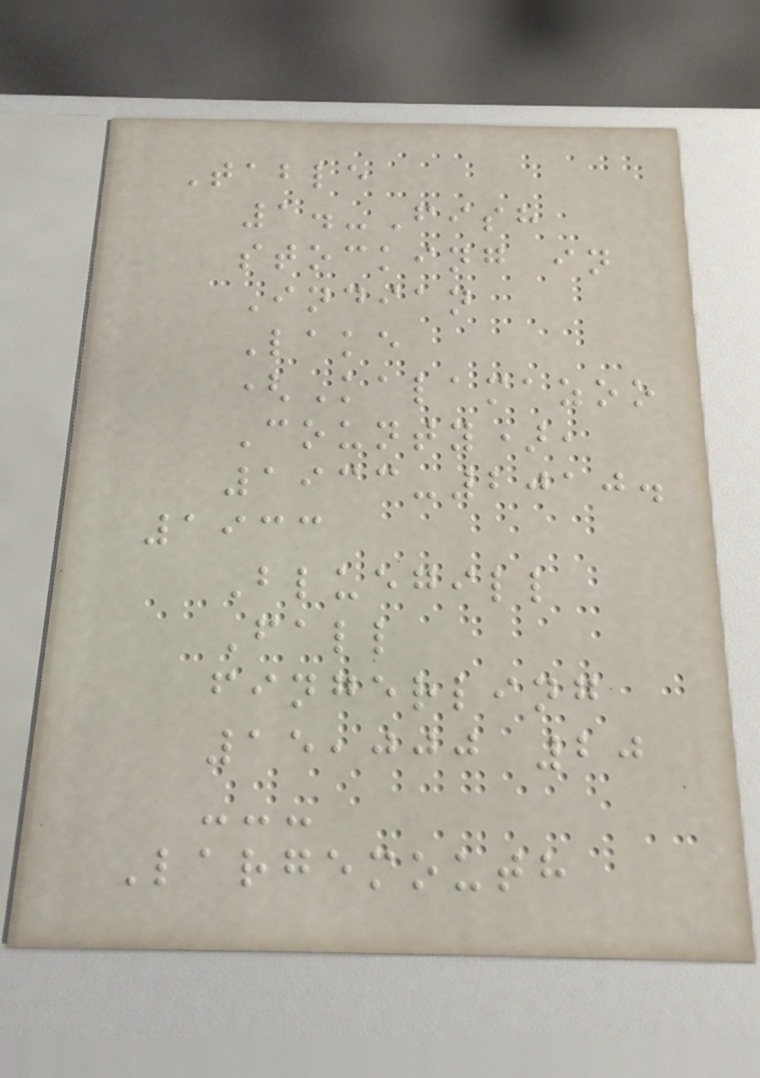Table
1.-Fish
stocking in
Indian
Lake
(Kalamazoo
County),
1933-2010.
1933
Bluegill
Fall
fingerling
15,000 20
---
Largemouth
